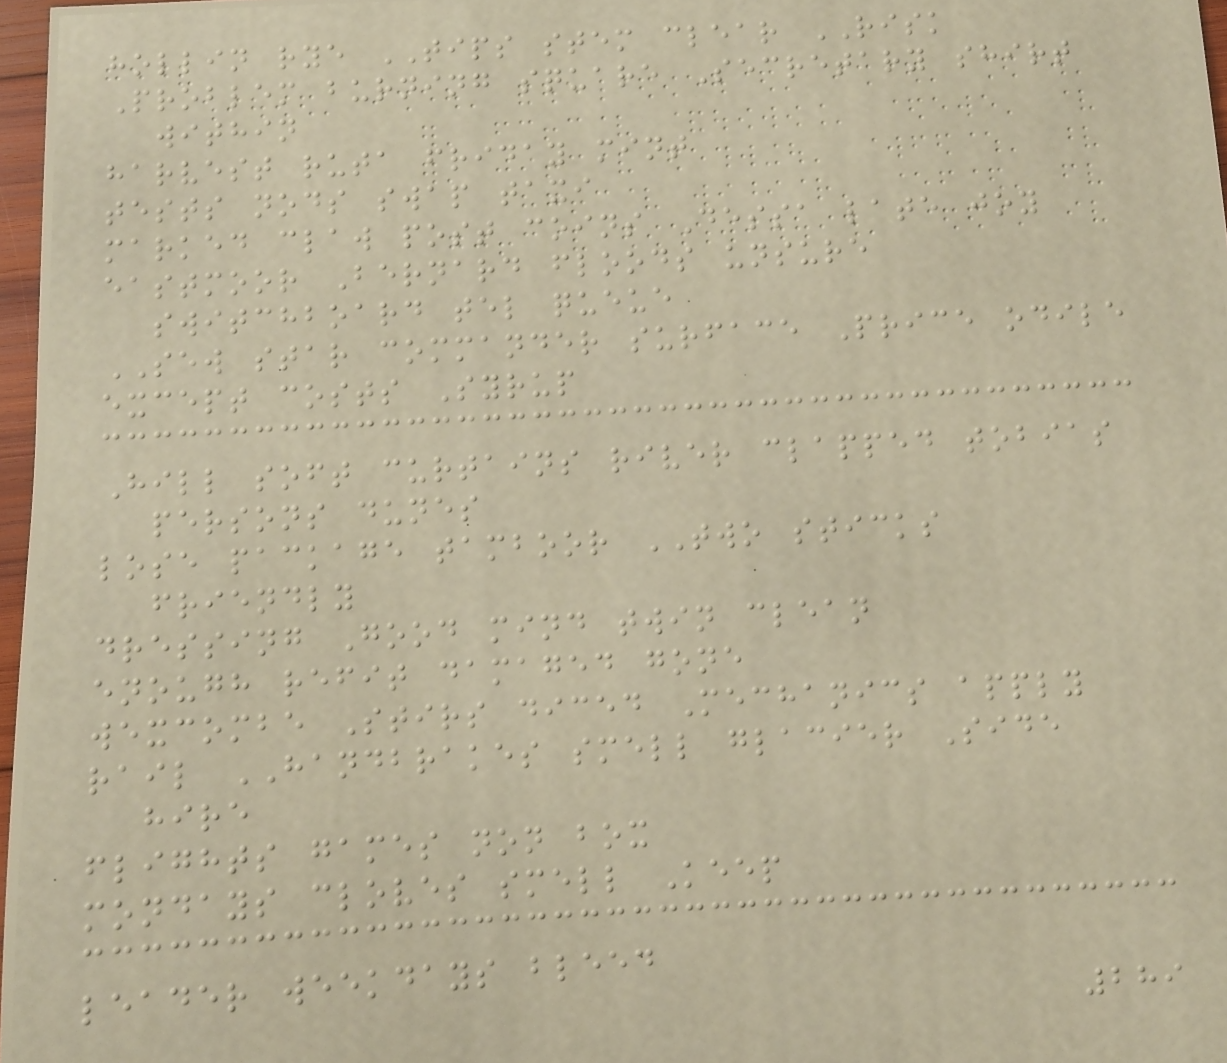hollin rye TIPS stem clear RISK
Problem burning square Secretary shirt
within
harvest ruta friday mint
tests nods swap taxi
marked claw post coins Dessa late joy
eastmoor Bernard floods unsure
switchboard tel queue
SEW star commander surface Price odile
except costs Syrup
Hill soft curtains river clapped tobias
persons dunes
lose package tamboor TWO sticks
friendly
dressing Good mind twin clean
enough refit damaged gone
wexcombe Stirs diced Mechanics apply
rail HANDBRAKES smell glacier Side
hire
flights games non box
mondays cloves smell Keep
leader weekdays bleed
289
